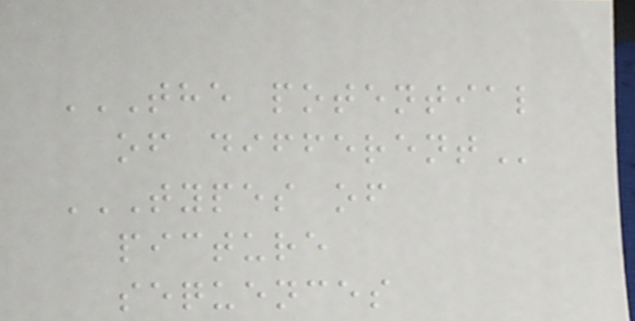THE POTENTIAL
OF DIFFERENT
TYPES OF
PICTURE
SEQUENCES
